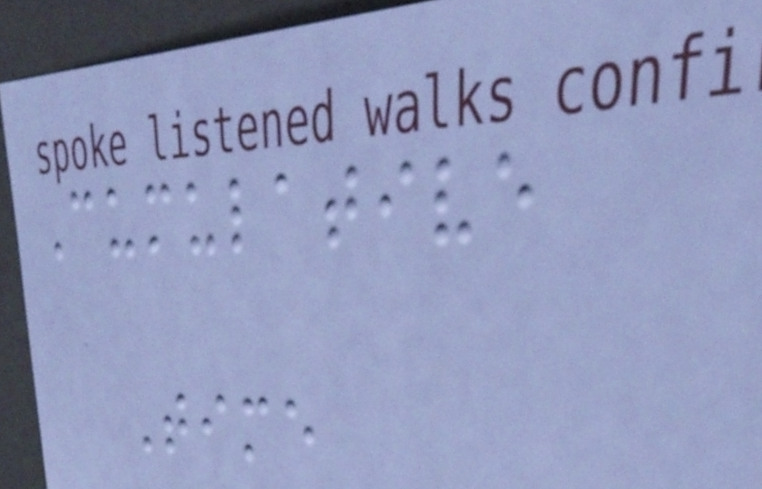Cumulative
Time
